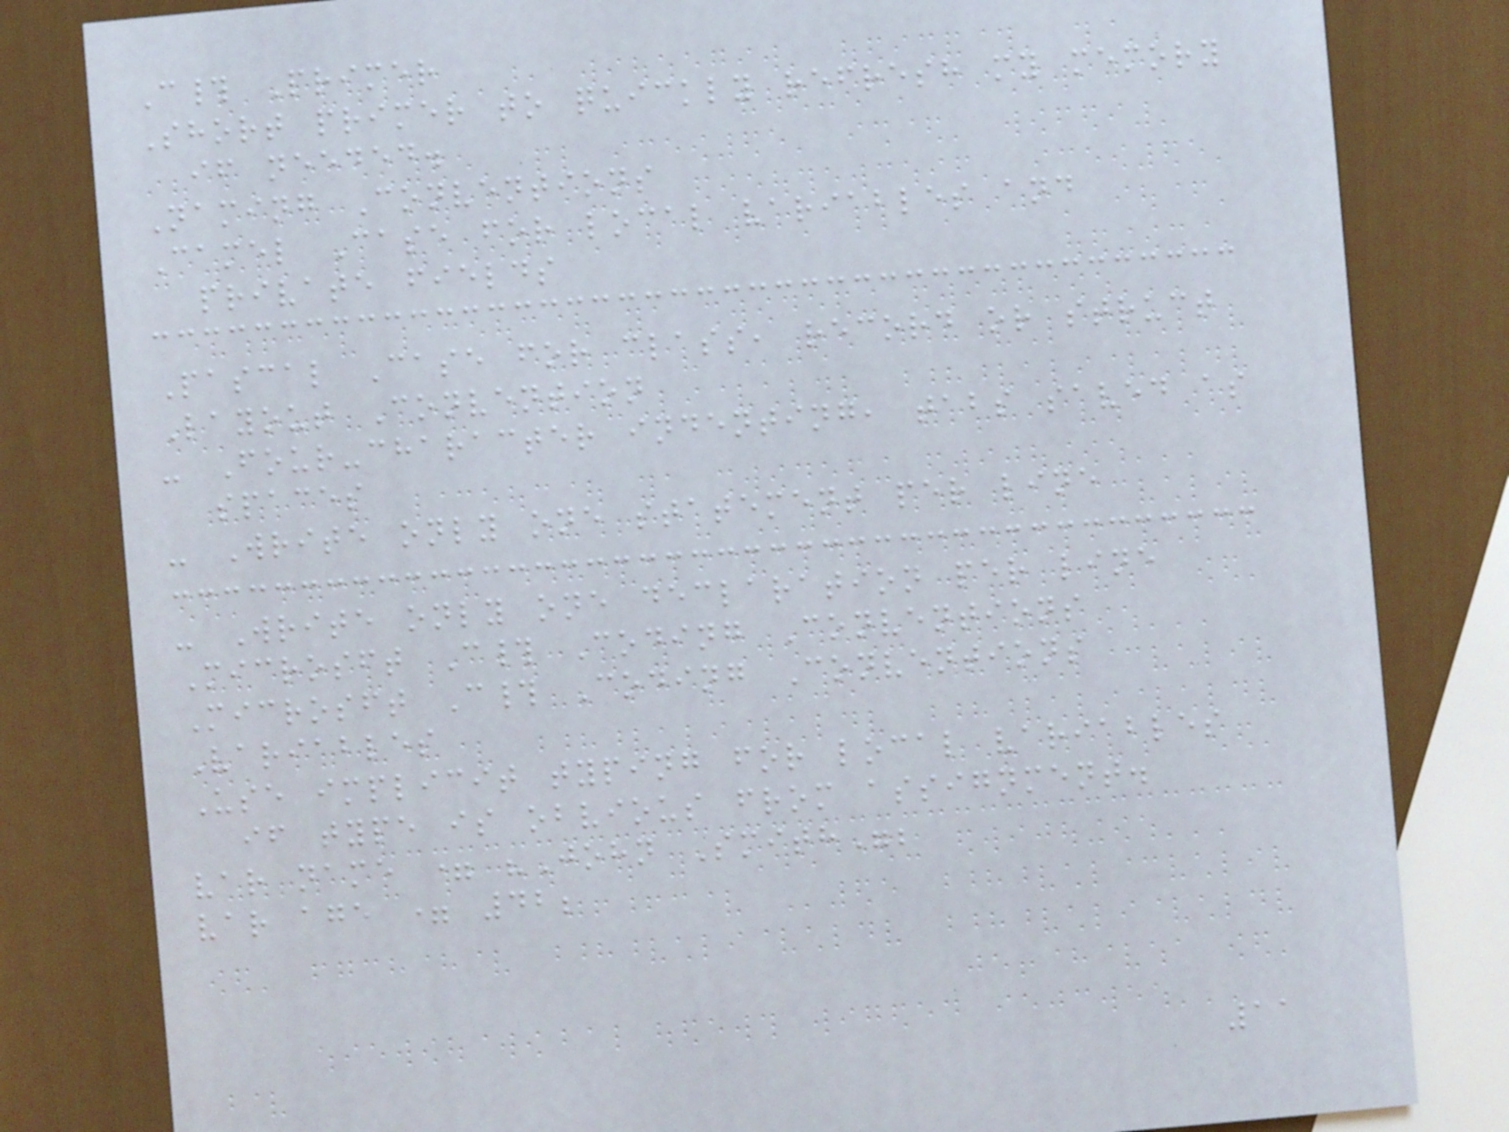C# Primer
Short primer to quickly refresh my memory
if needed.
Naming Conventions
Camel Case for local variables and
private fields
Pascal Case for class, record or struct
Layout Convention
- Four-character indenting, tabs saved as
spaces
- Write only one statement per line
- Write only one declaration per line
Microsft C# Coding Conventions
Microsft C# Coding Conventions
Variables
Use implicit typing for local variables
if type is obvious from assignment.
var name = "John Smith";
var age = 42;
11
